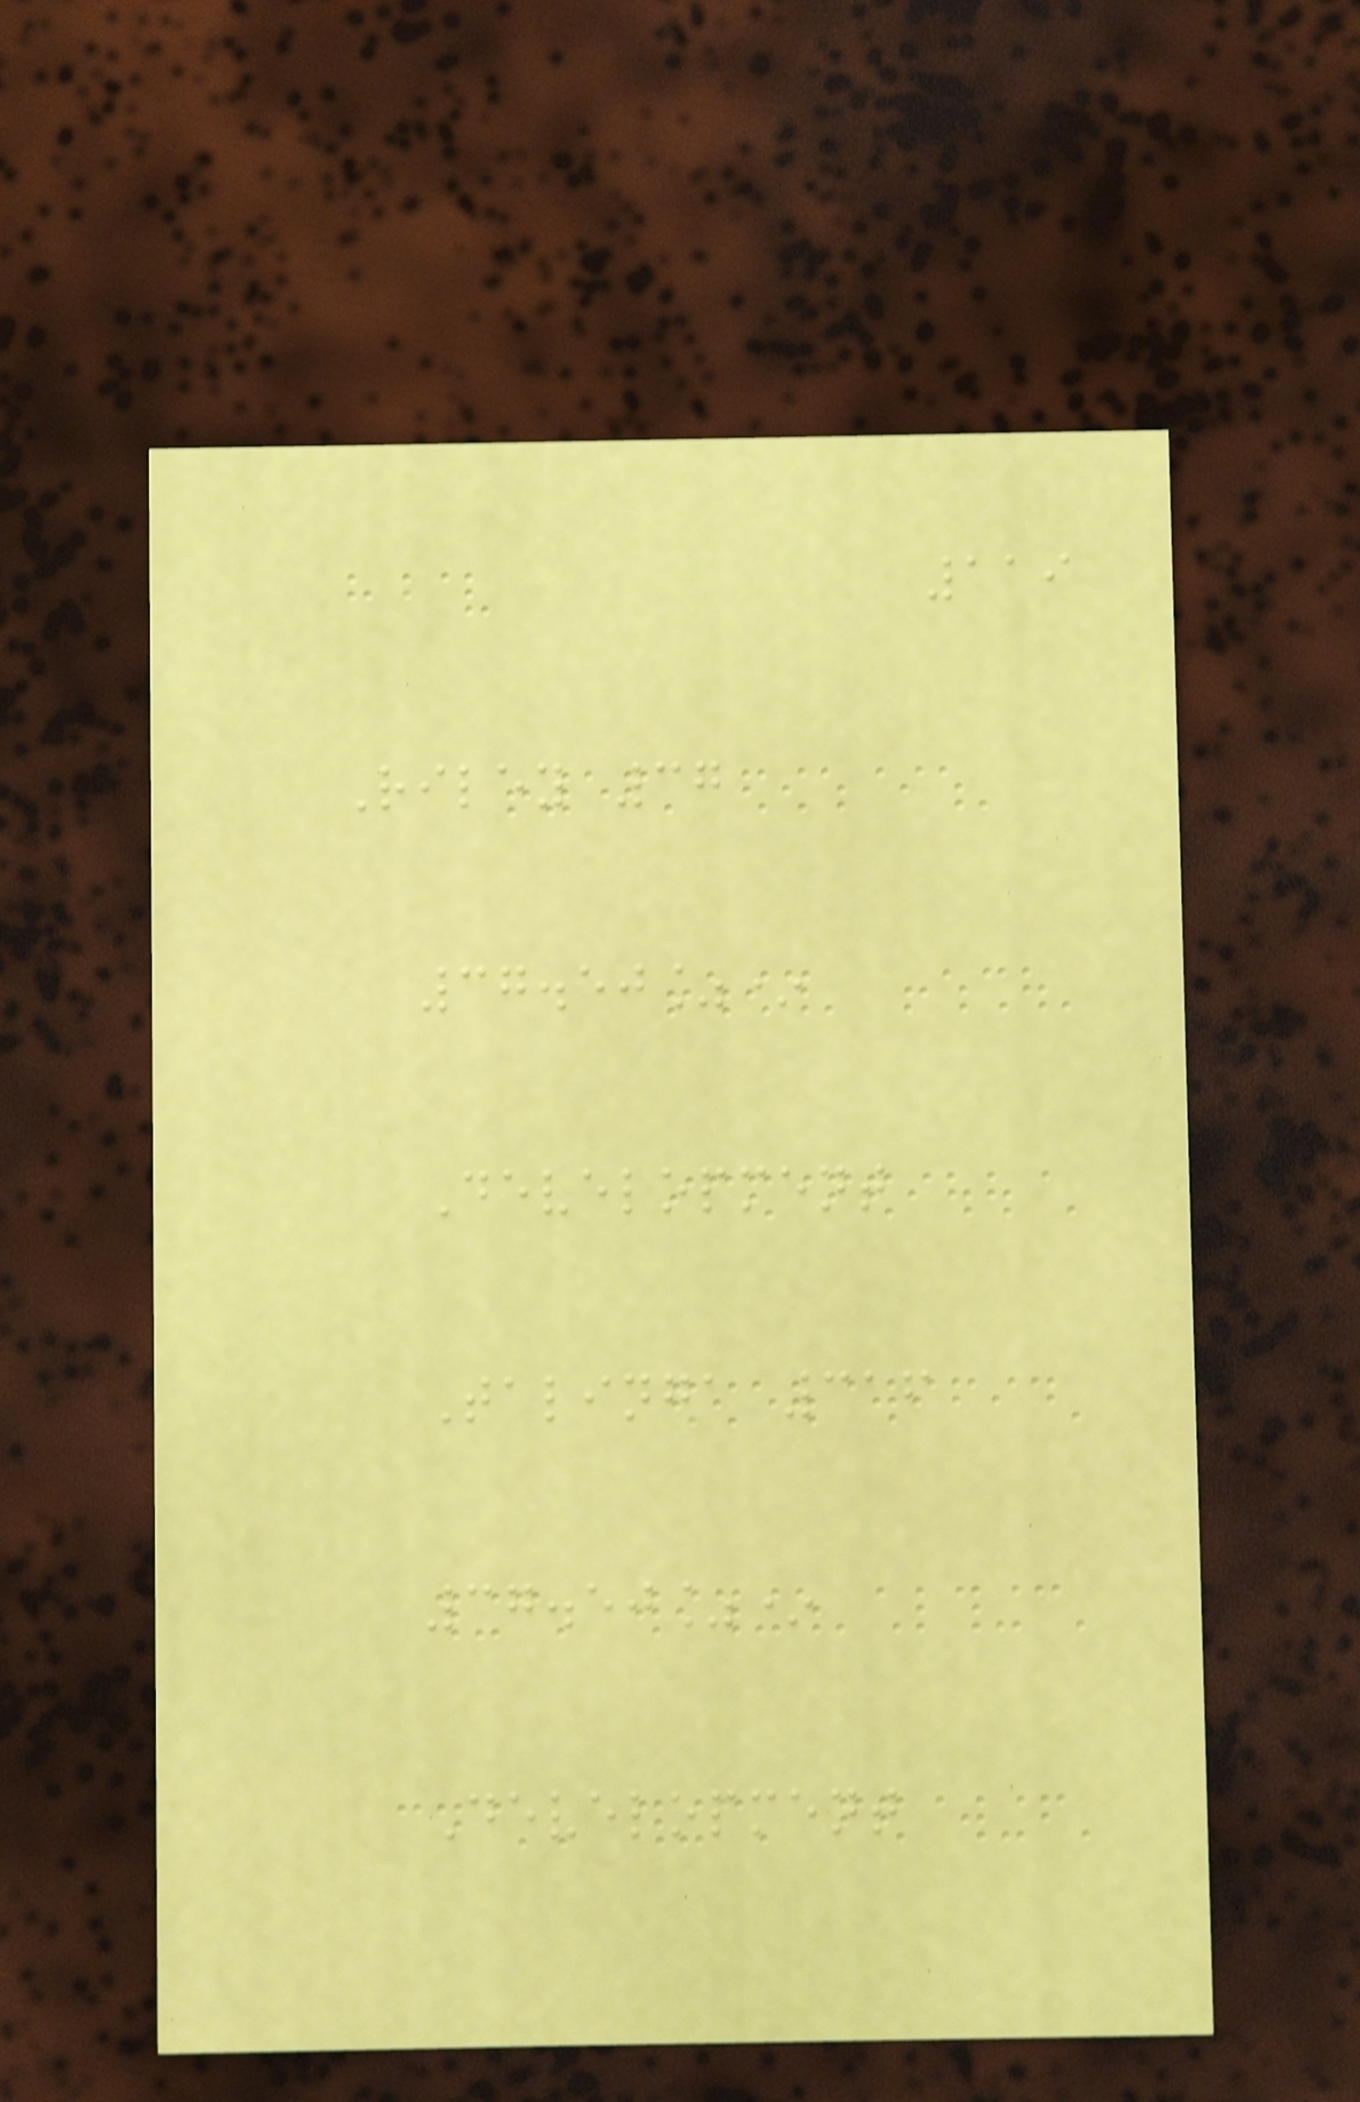119
Riley 37
37.50%*
Development
Talinga 316
37.50%*
Development
